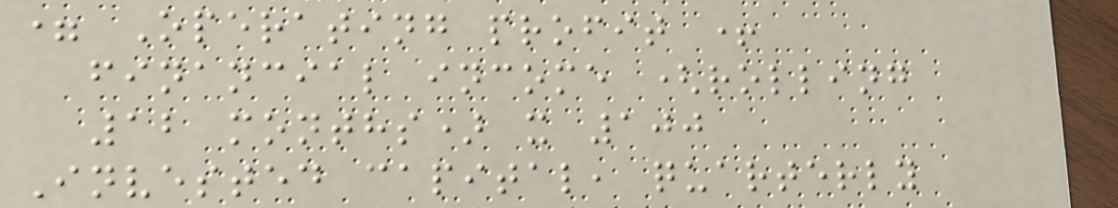= Operating profit +
financial income (rolling
12 months) x 100
Invested capital, quarterly
